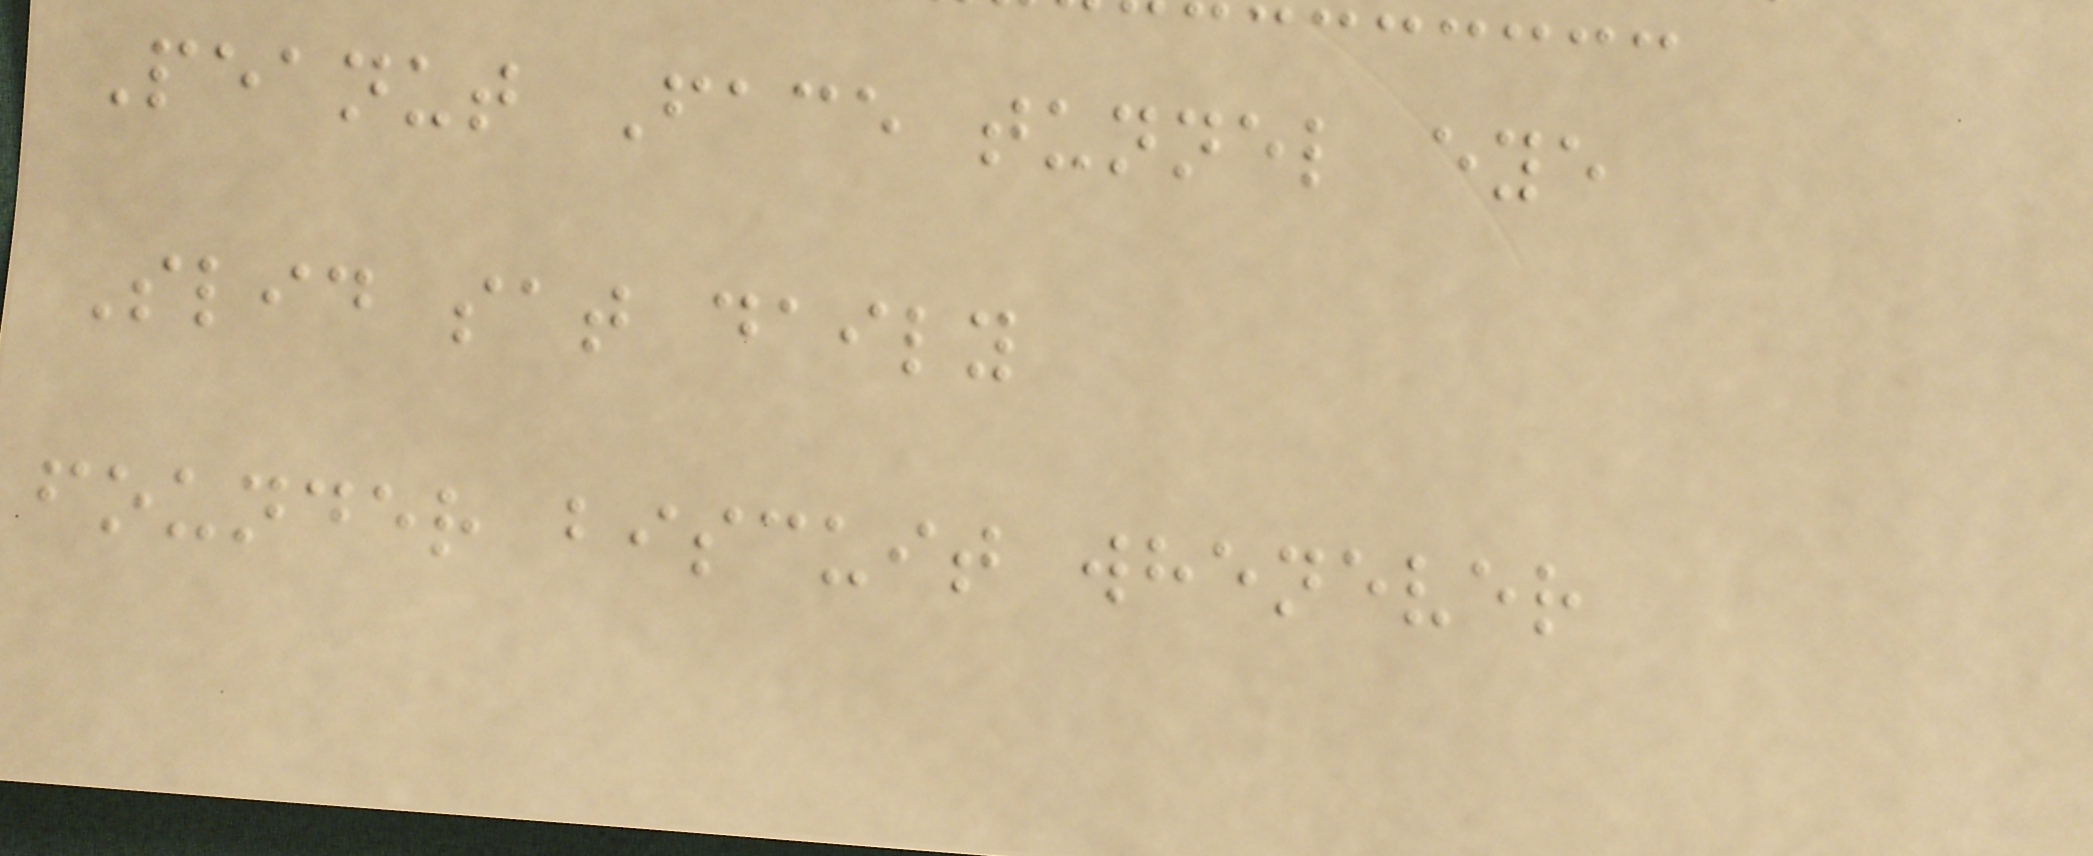Peanut Face tunnel eye
Slid sat daily
founder biscuit whenever
